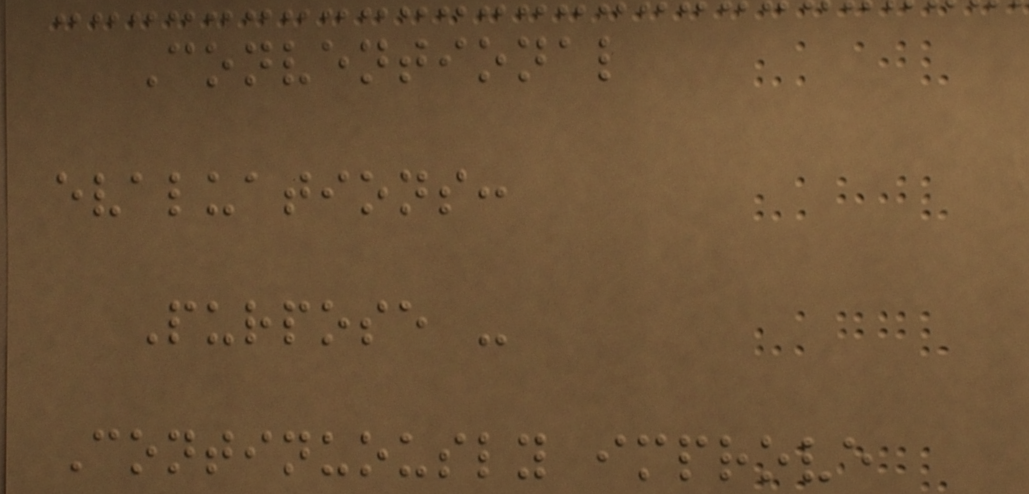Conventional
evaluations:
Purpose -
Continuously improve
